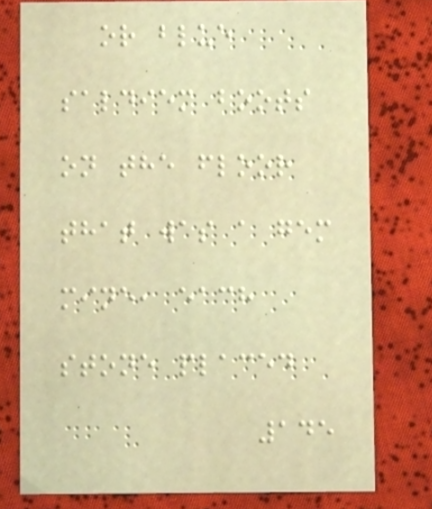or blue
saldiem boots
on the floor
that was a gem
mine, each
stone placed
145
